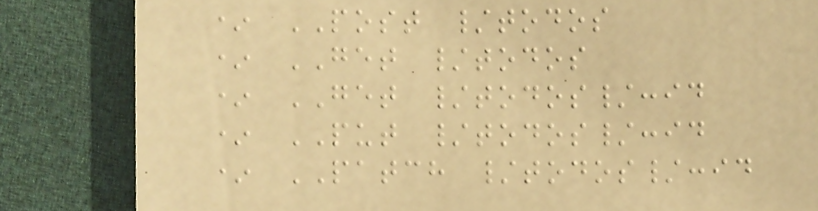* POST /todos
* GET /todos
* GET /todos/:id
* PUT /todos/:id
* PATCH /todos/:id
